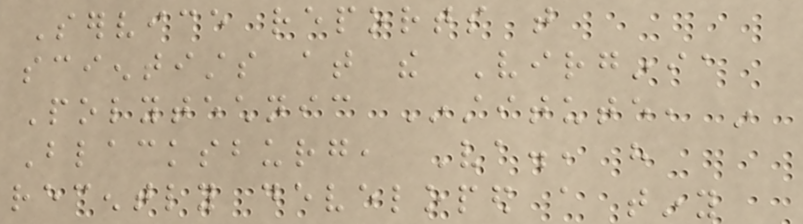Service reports that
scientists at the Virginia
Polytechnic Institute, in
Blacksburg, Va., have
recently developed a tiny
